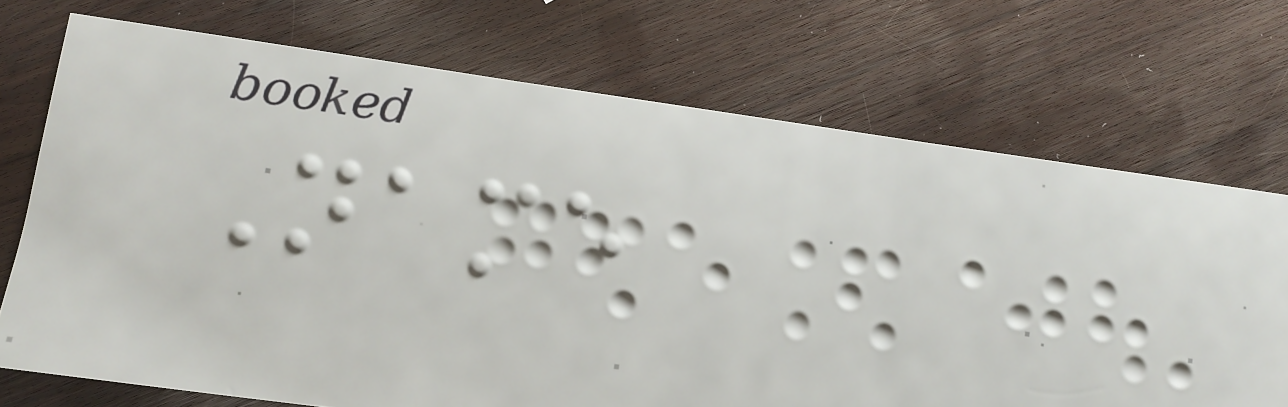Name
